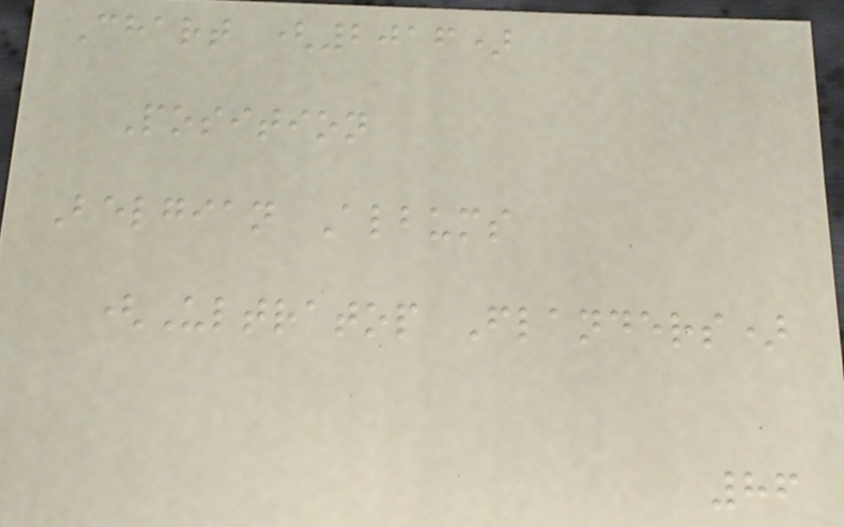Chart (2016)
Position
Belgian Albums
(Ultratop Flanders)
86
